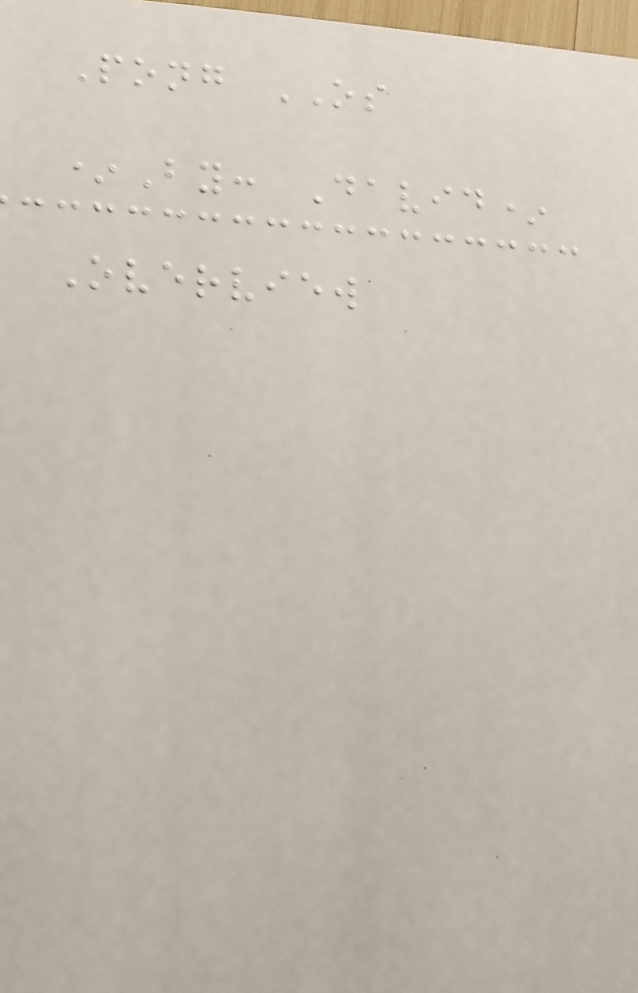Pong OS
*By: David*
Overview
